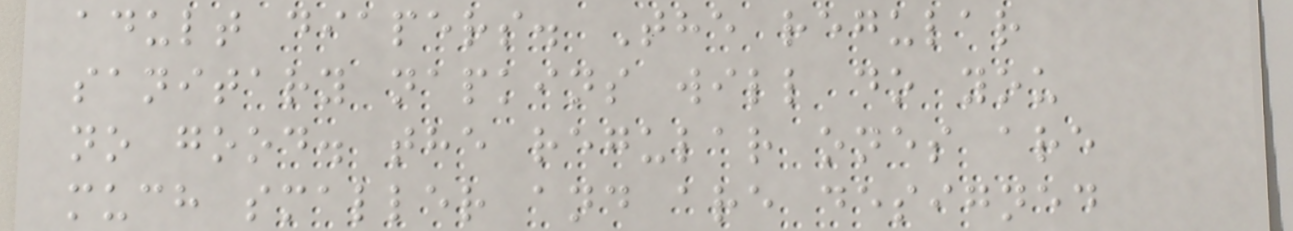adult diapers. The regular
sanitary napkins will do you
no good. the regular ones are
much smaller and are designed
